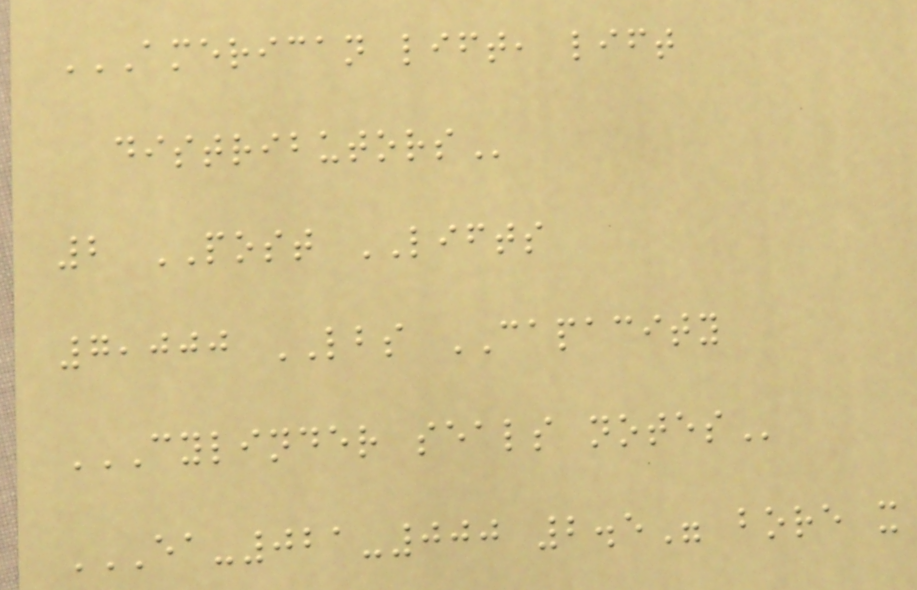AMERICAN LIFT, LIFT
DISTRIBUTORS
2 POST LIFTS
7,000 LBS CAPACITY
CYLINDER SEALS NOTES
EA-021-000 2.5" BORE X
